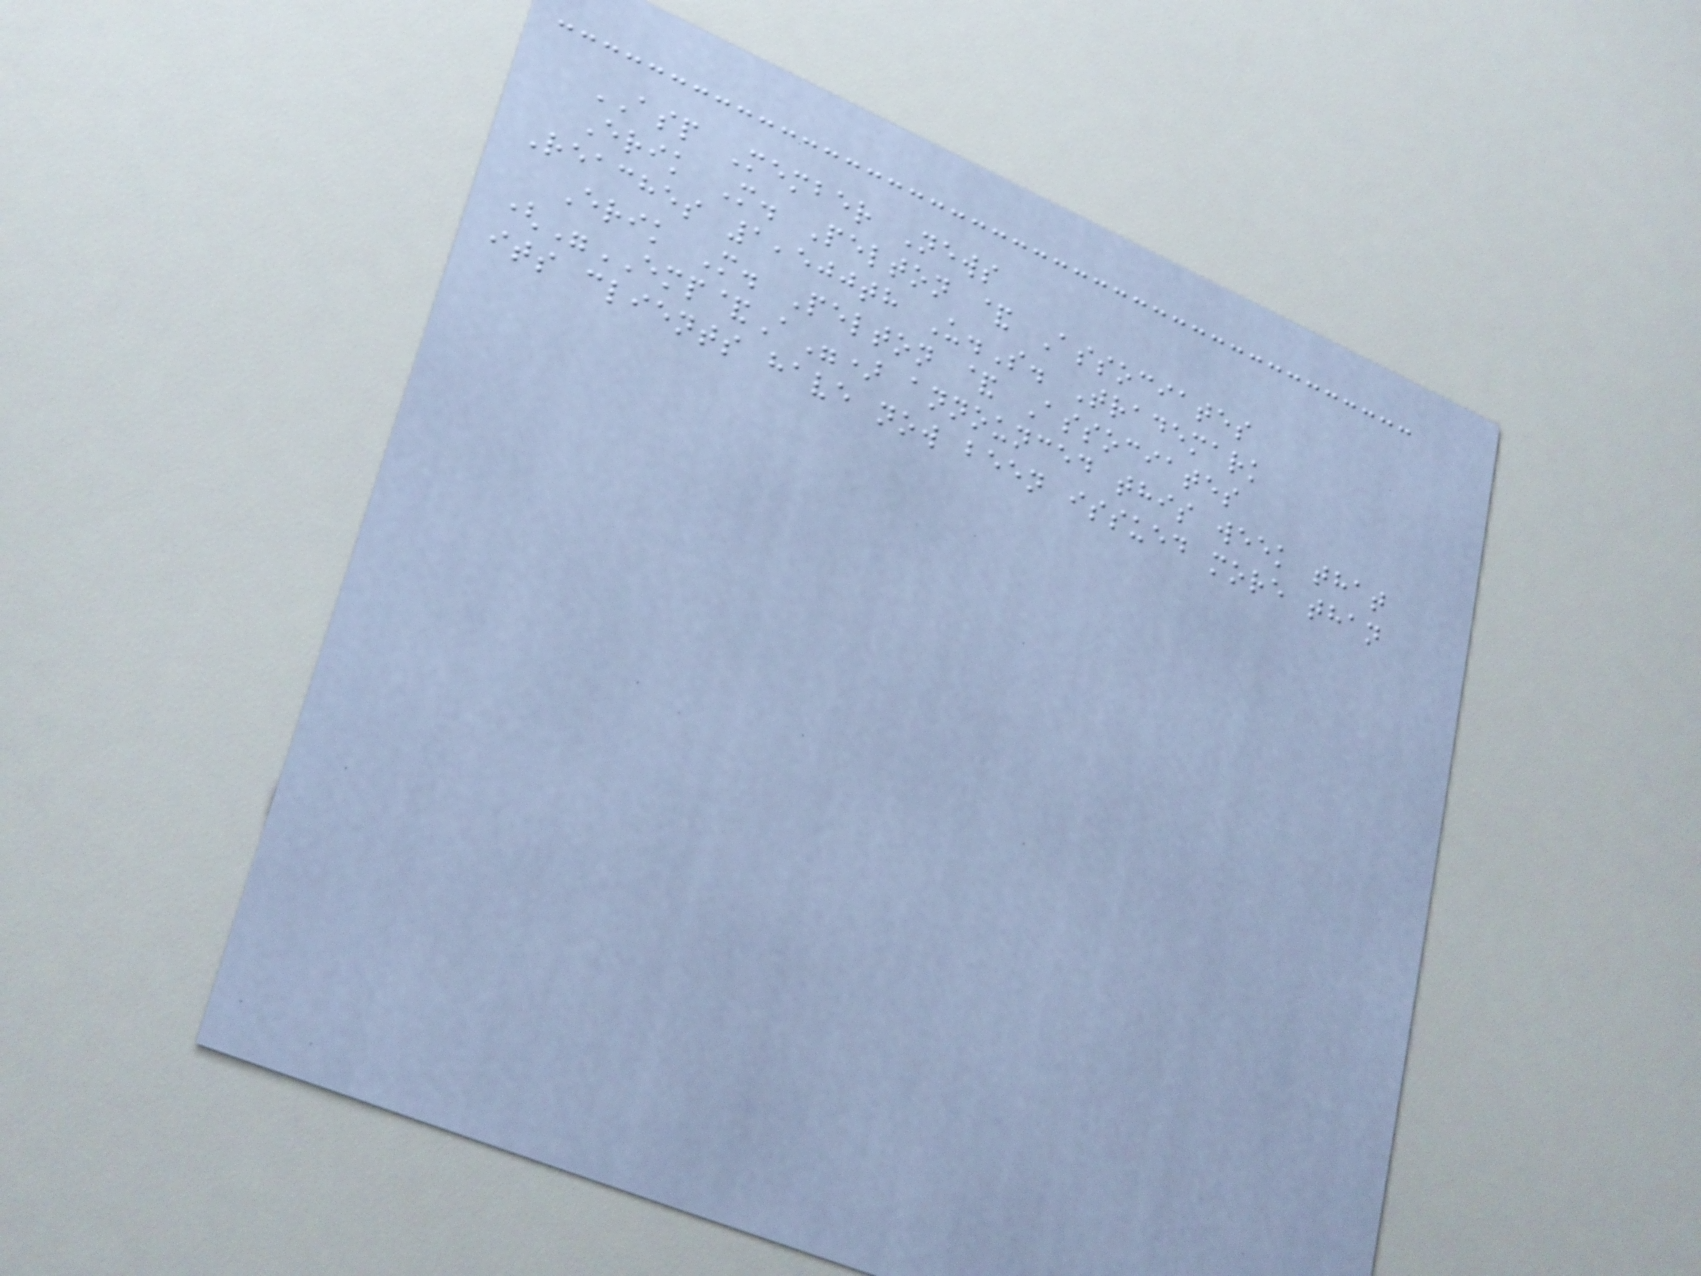ASP Member News
Erik M. Pelton & Associates
Reaches 1,500th U.S. Trademark
Erik M. Pelton & Associates
("EMP&A") announced this week that
its clients have now been issued more than
